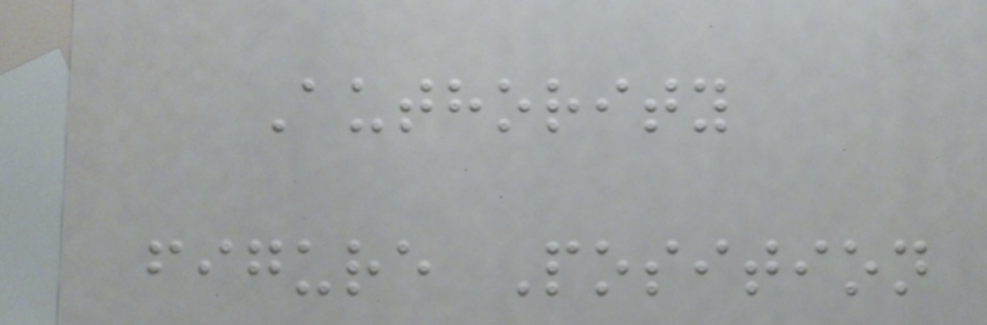Authority
figure Position
